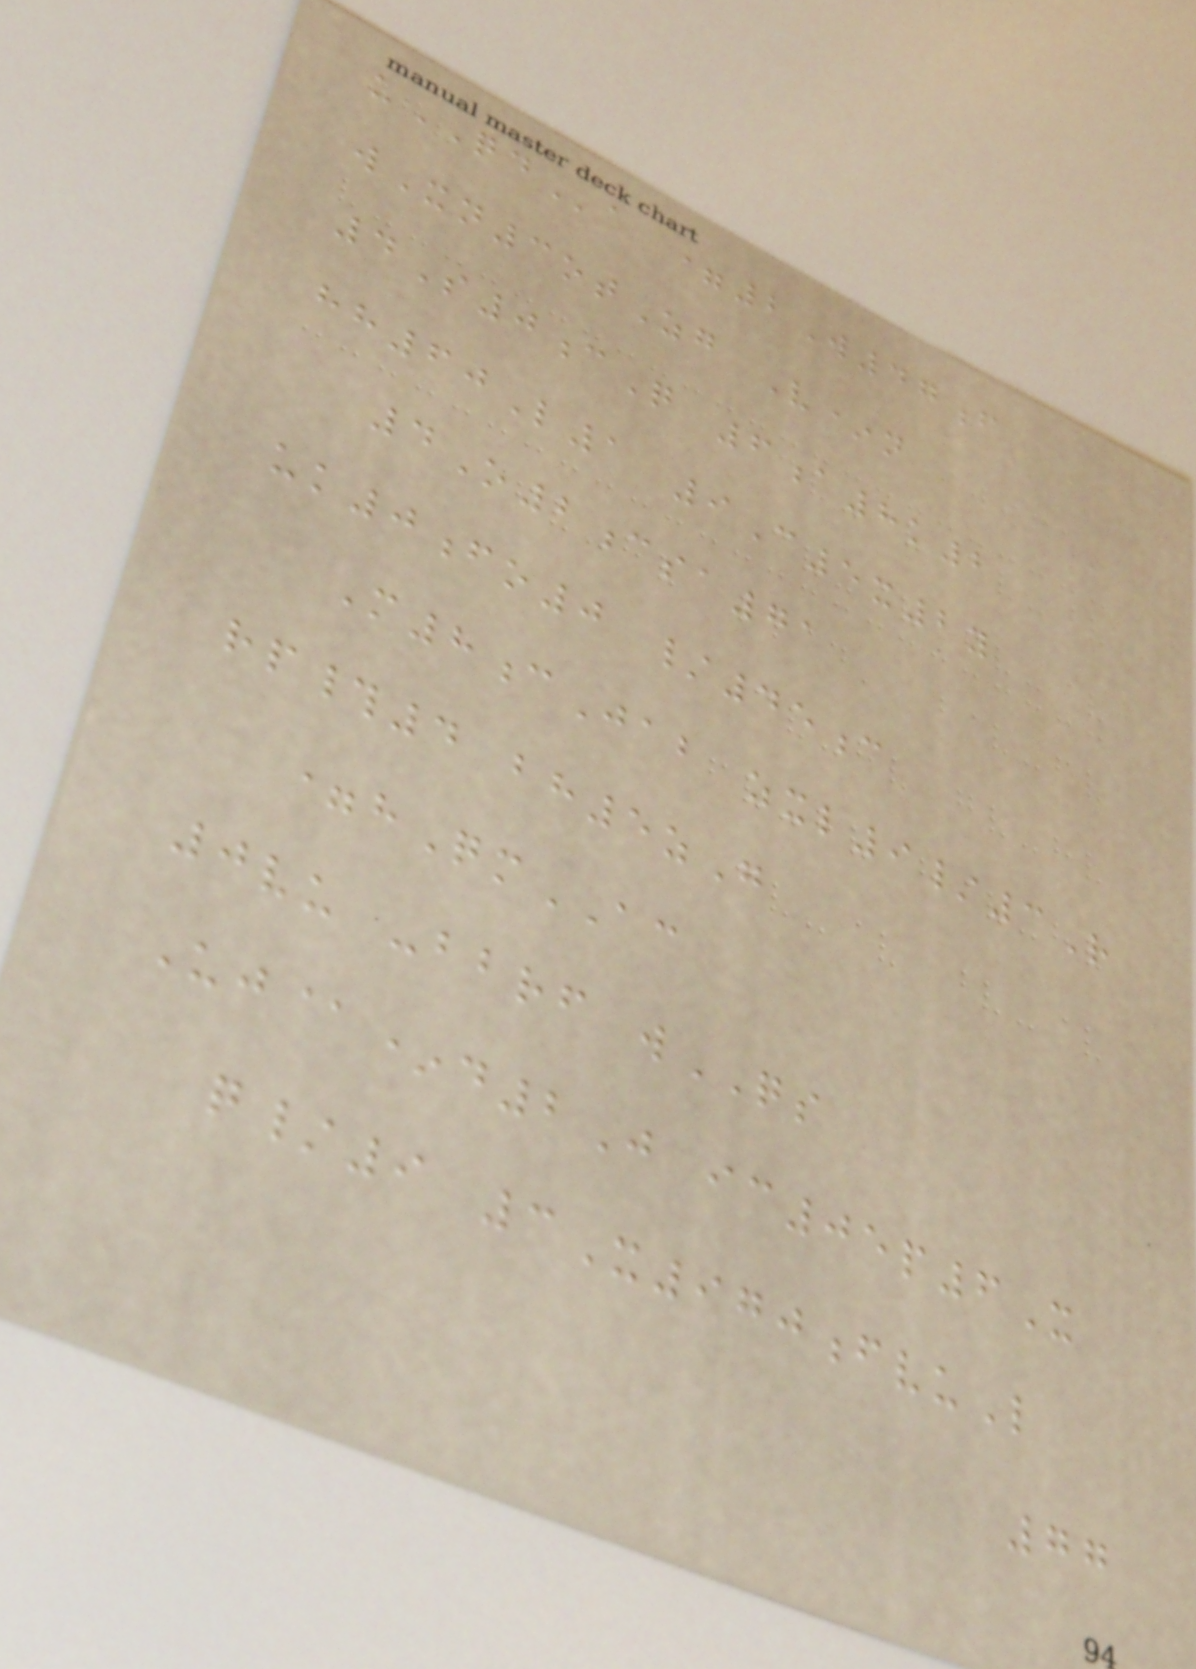uQDa =2W47f
wXn3otZg V*n
4S0cQ 6a8k2
hh60L1 9C5x2y
4O2csa71
uk0fo0 /45c
M8cJab zxl9/3R
rp#4 bh5zG
=hQmAC
0vu -bbrf wQS
Uj@*d2J ic05p6X
q/9 3X970fvuL
77
